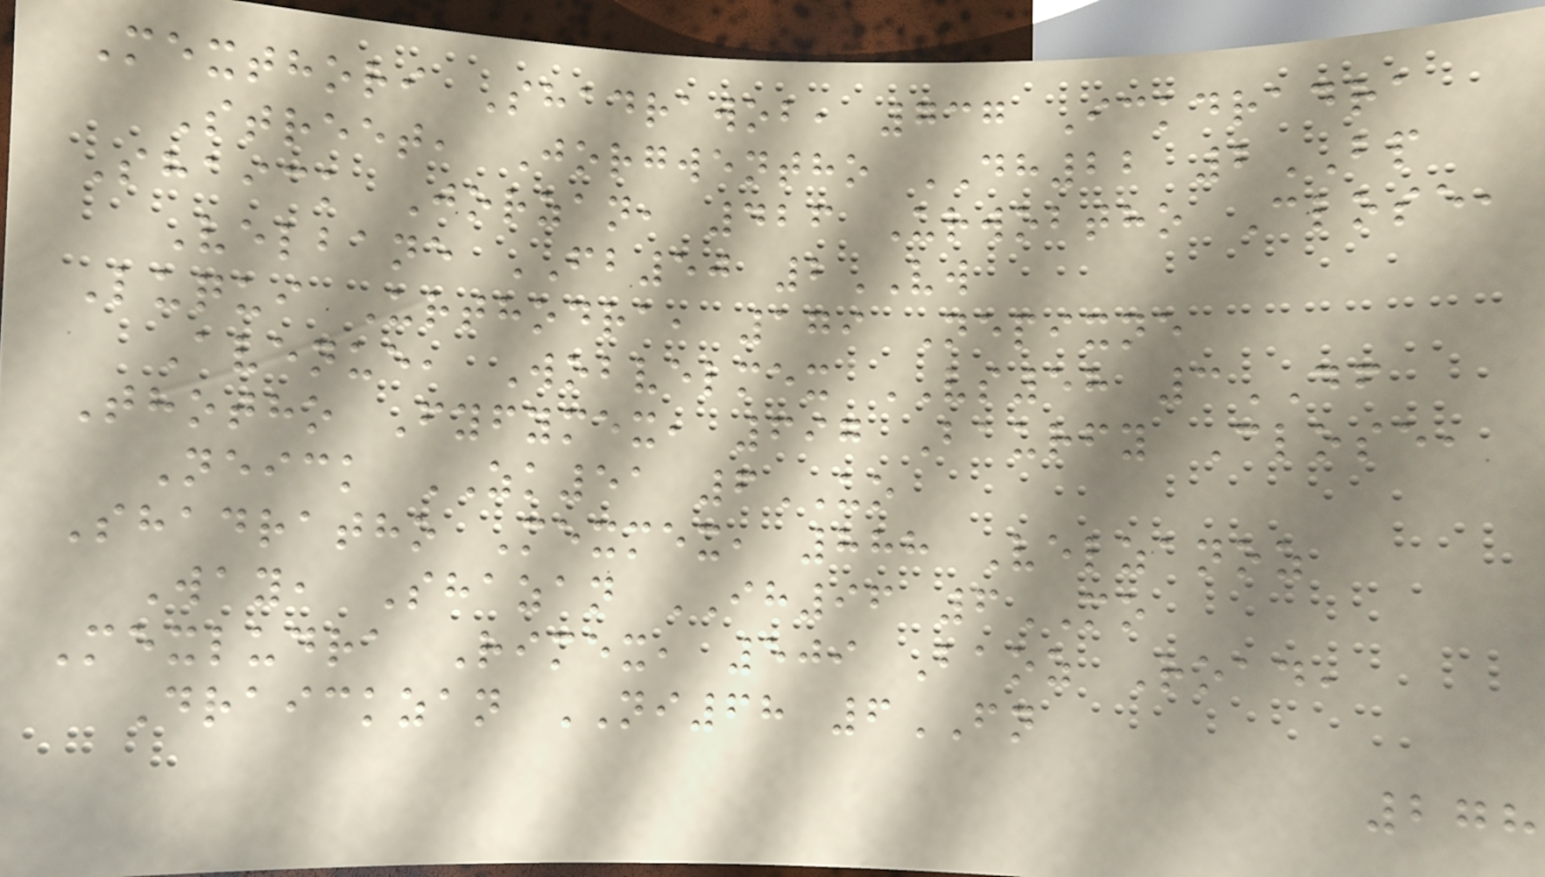Mexthori Shadrawob, 737 Ickdradra
Street, Jorgwentho DH22 2BP
Shaick Jorzan, 426 Urwobtho Close,
Velbane FB50 2VW
Luqui Urthodra, 179 Nepixne
Avenue, Wobvelmex VS58 3DF
Thotho Fyfymex, 697 Baurfy Close,
Neick ZK51 6UO
Shadratho Mexmex, 888 Velzanoz
Way, Shazan IH96 6MO
Mexludra Rimex, 509 Baoz Road,
Draickzan NI68 6FN
278
